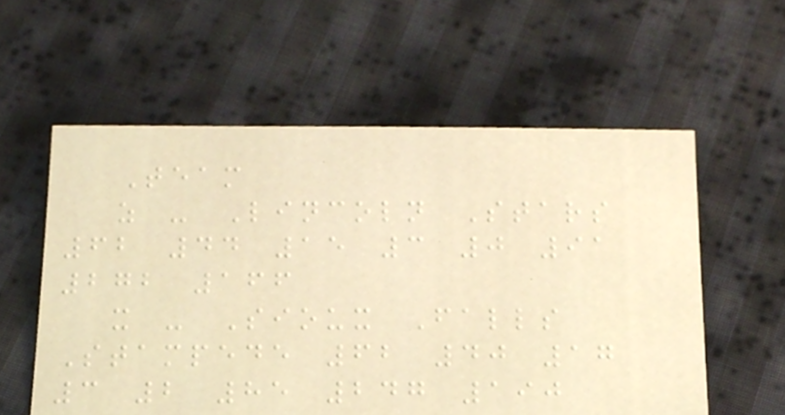Team
z - Lincoln Stars
62 44 15 3 0 91
272 166
x - Sioux Falls
Stampede 62 40 17
3 2 85 247 190
